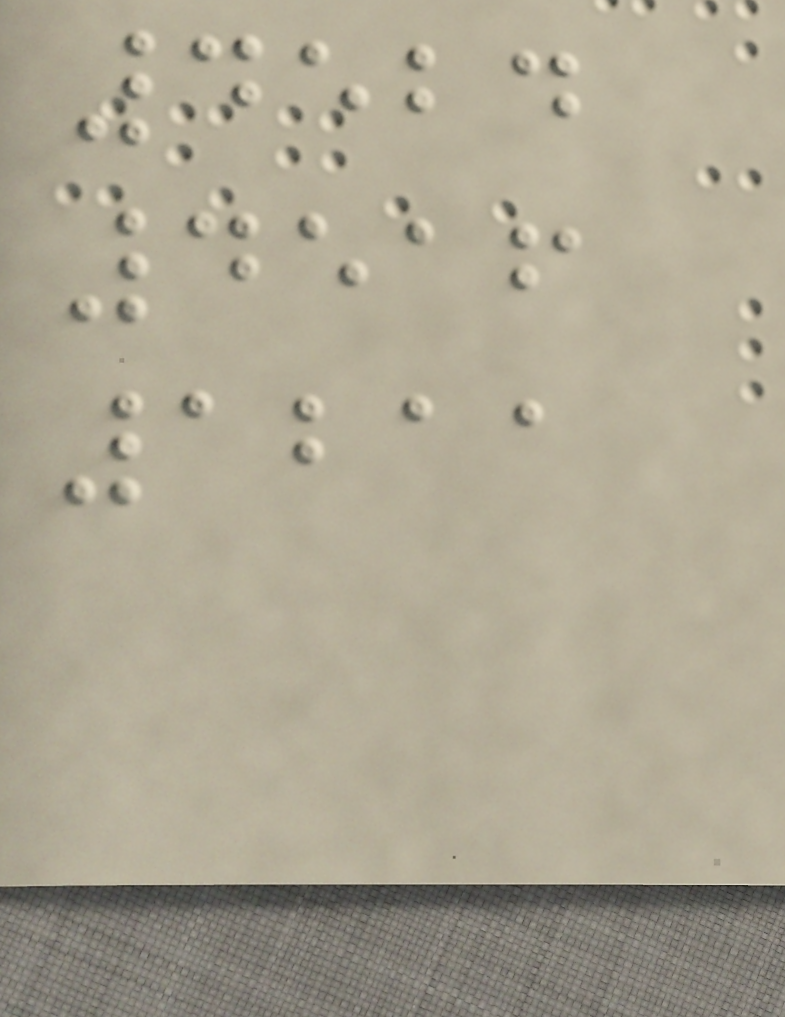4524
4516
1211
